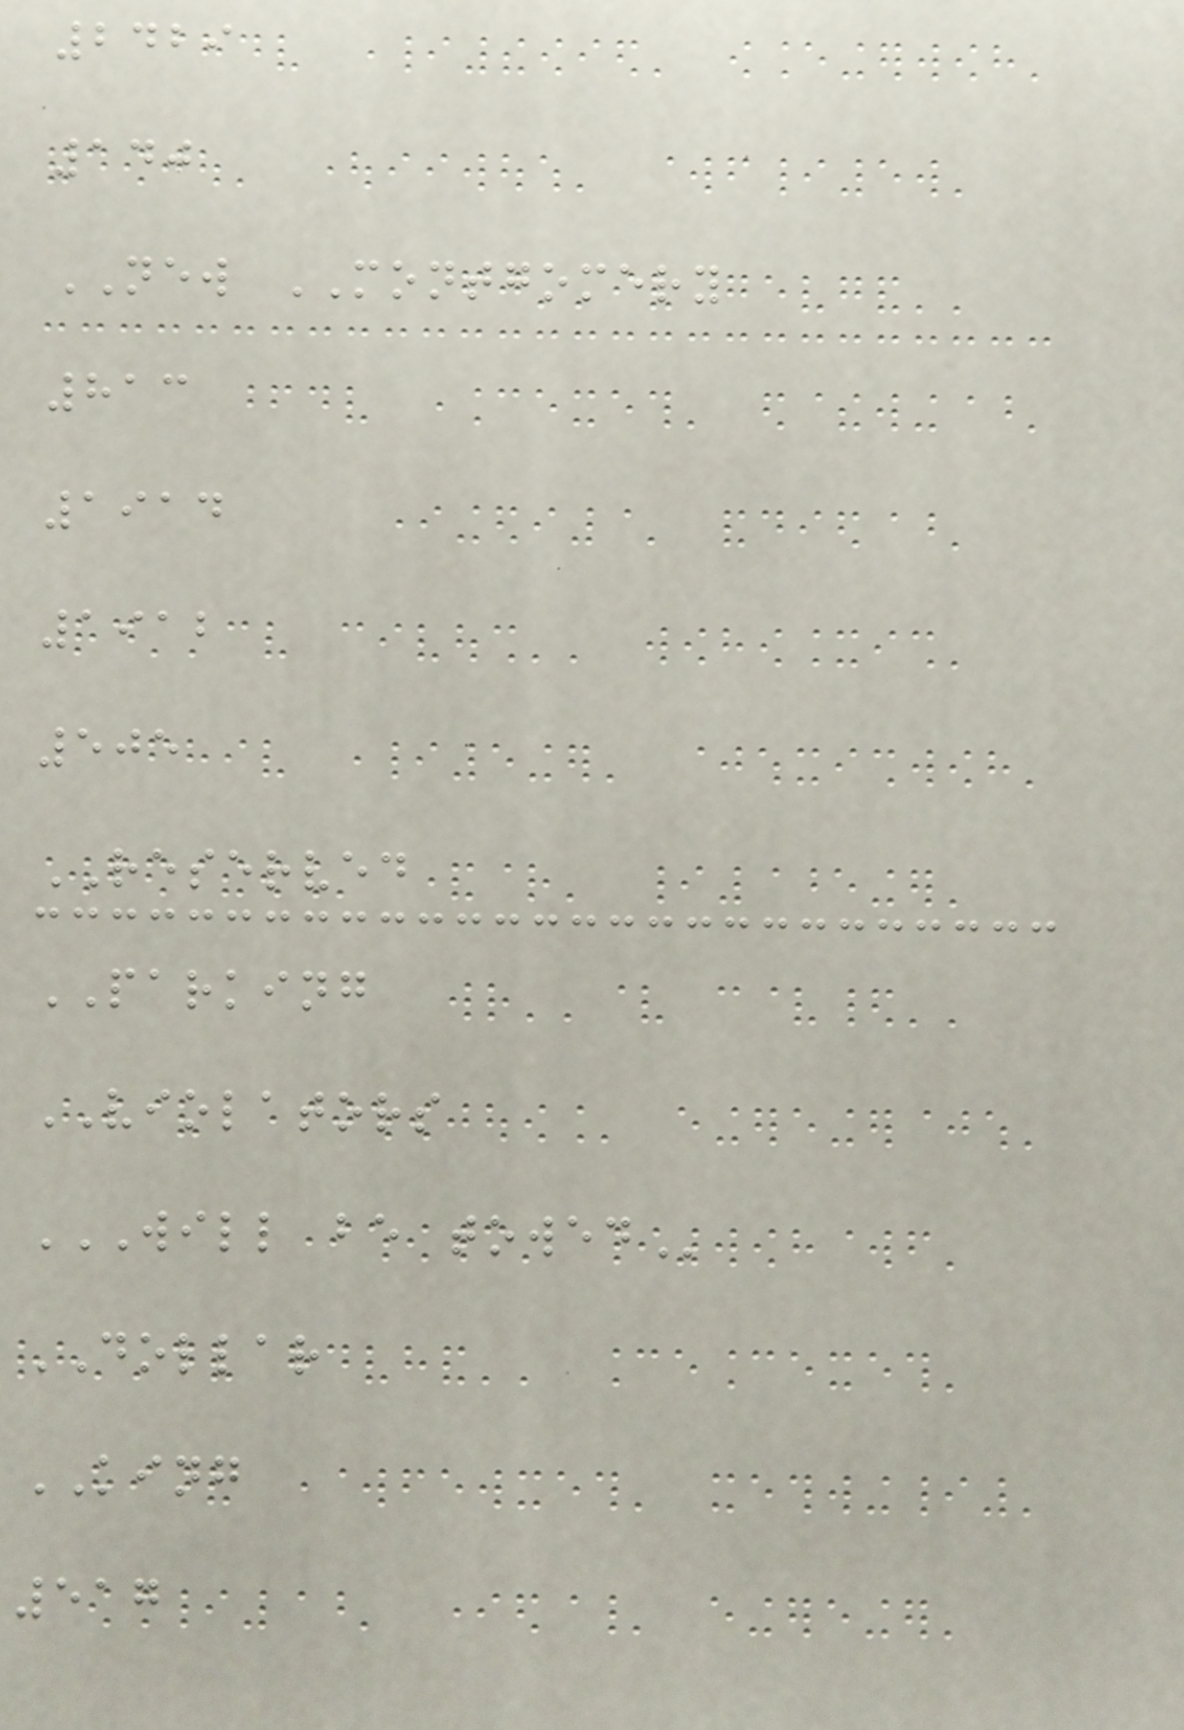2429
140
NEW MONTGOMERY
813
1914
1912
505
RESERVED
PARKING
VIOLATORS
WILL BE TOWED
DOLLAR
KING
517
